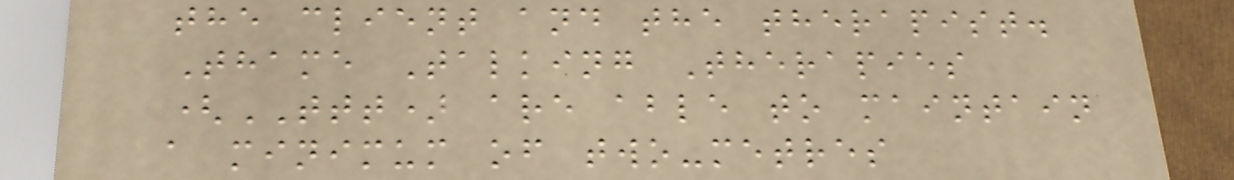the client and the therapist.
Thame Talking Therapies
(TTT) are able to maintain
a minimum of two-metres
